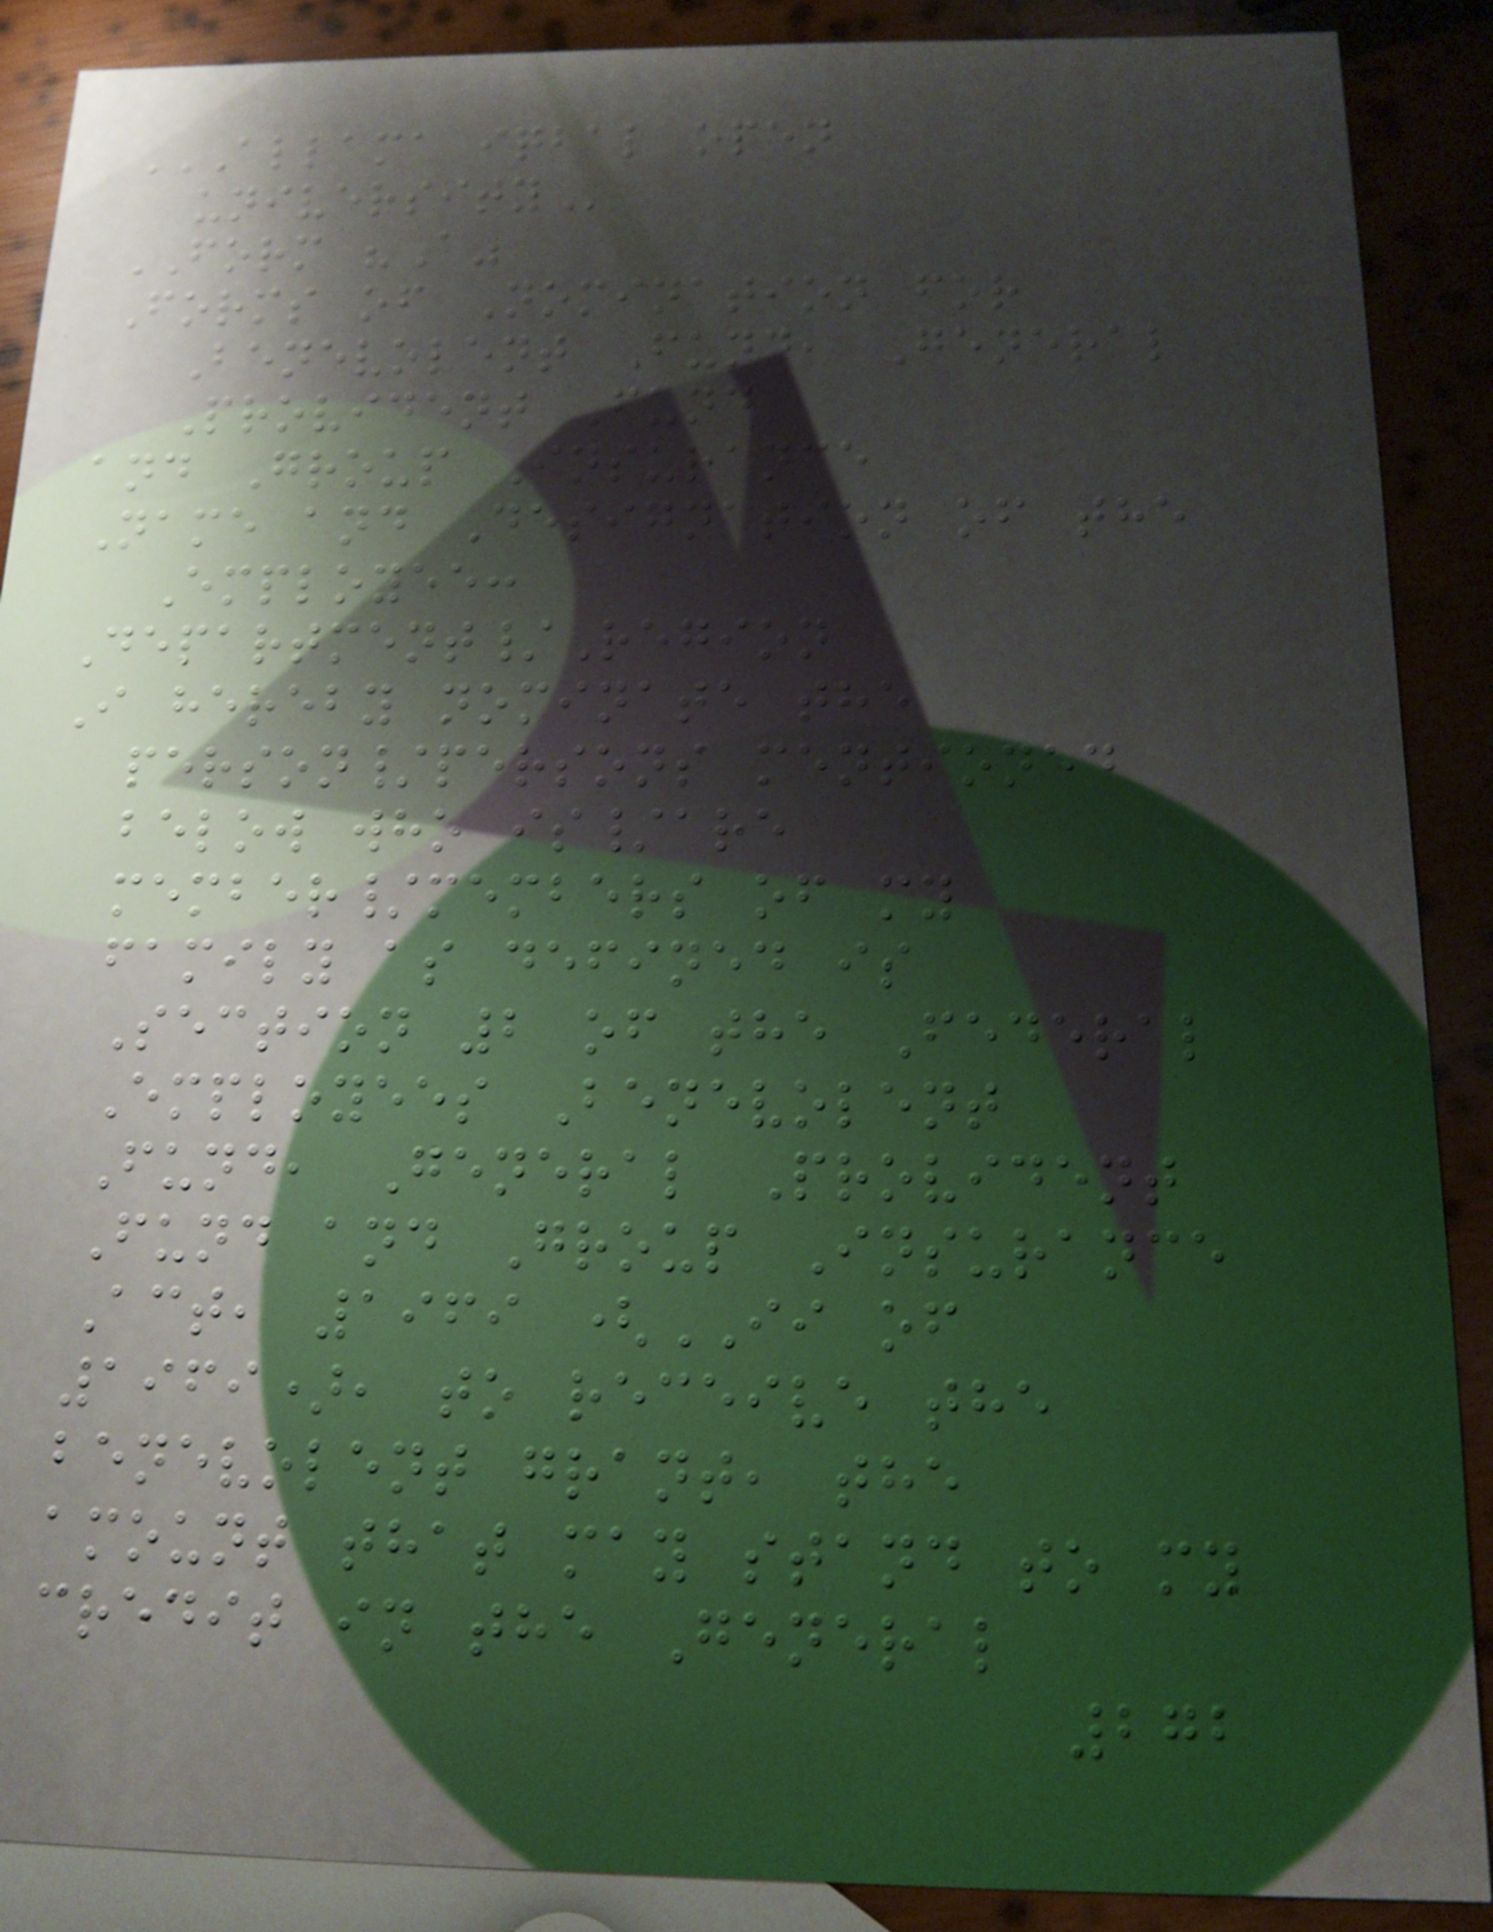ALLAMA IQBAL OPEN
UNIVERSITY
FORM "A"
Forms of Nomination for
Benevolent Fund, General
Provident Fund
and Group Insurance
Name and Designation of the
Employee:
Department/Region
I hereby nominate the
person/persons mentioned
below who is/are
member/members of my
family as defined is
Section 2 of the Federal
Employees Benevolent
Fund, General Provident
Fund and Group Insurance
Act, 1969 (II of
1969), to receive the
benevolent grant, the
amount that may stand to my
credit in the General
272
